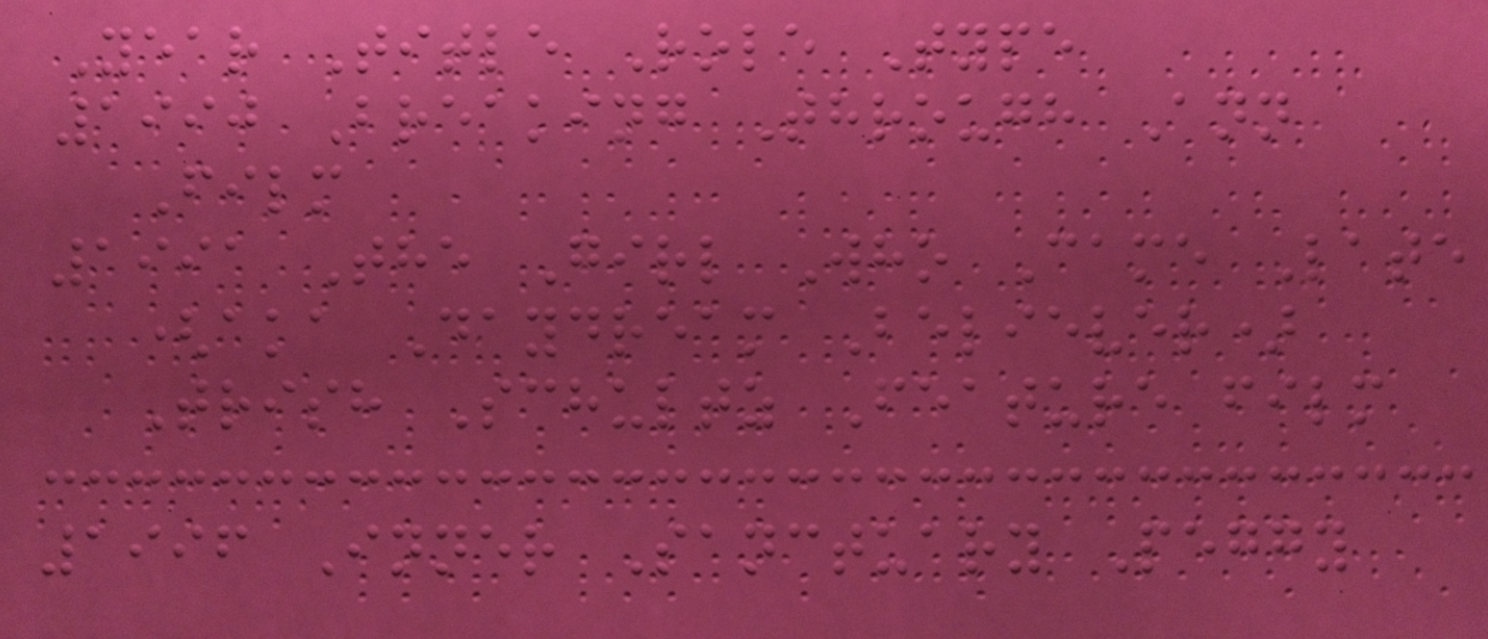Year Title Role Type
1990 Breaking Through Ann
Film
1991 The Girl Who Came Late
(aka Daydream Believer)
Trish Schultz Feature film
1996 Inner Sanctuary Peggy
